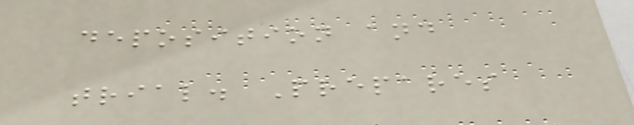deposition and
trial. Prepares
